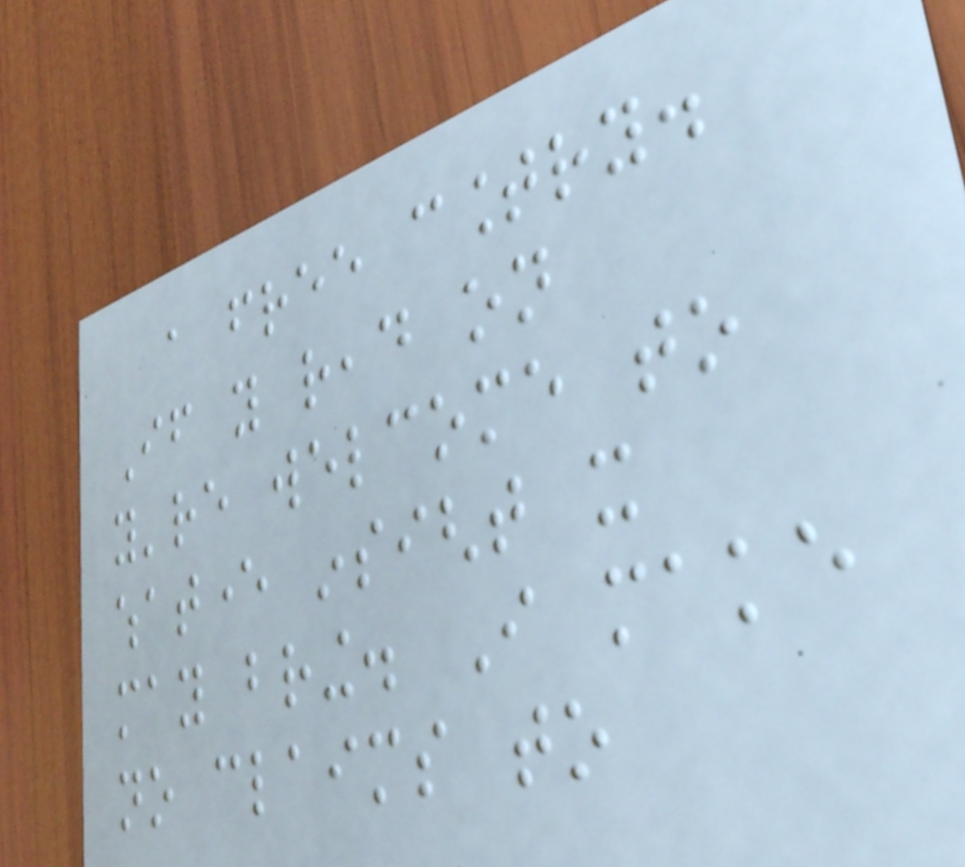a free country.
If you read on
you're welcome to
whatever insight it
may bring. I make
no claims to
